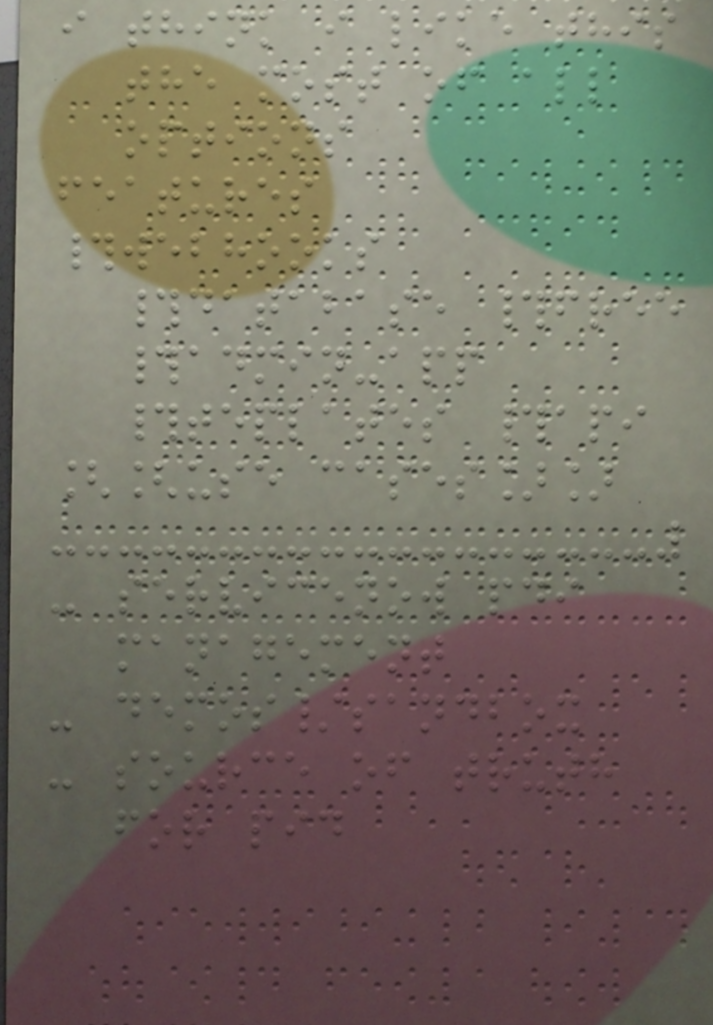i think i like this
the most of all
options
features
#webhooks
#database #free
#admin-app
#teplates #api
[[use cases]]
- servicenow pdi
management
- demos/sandbox
- source of truth
for pid
